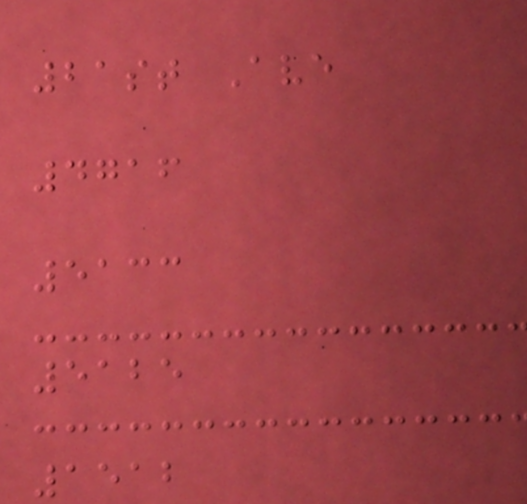21st Ave
4716
5133
5125
1512
